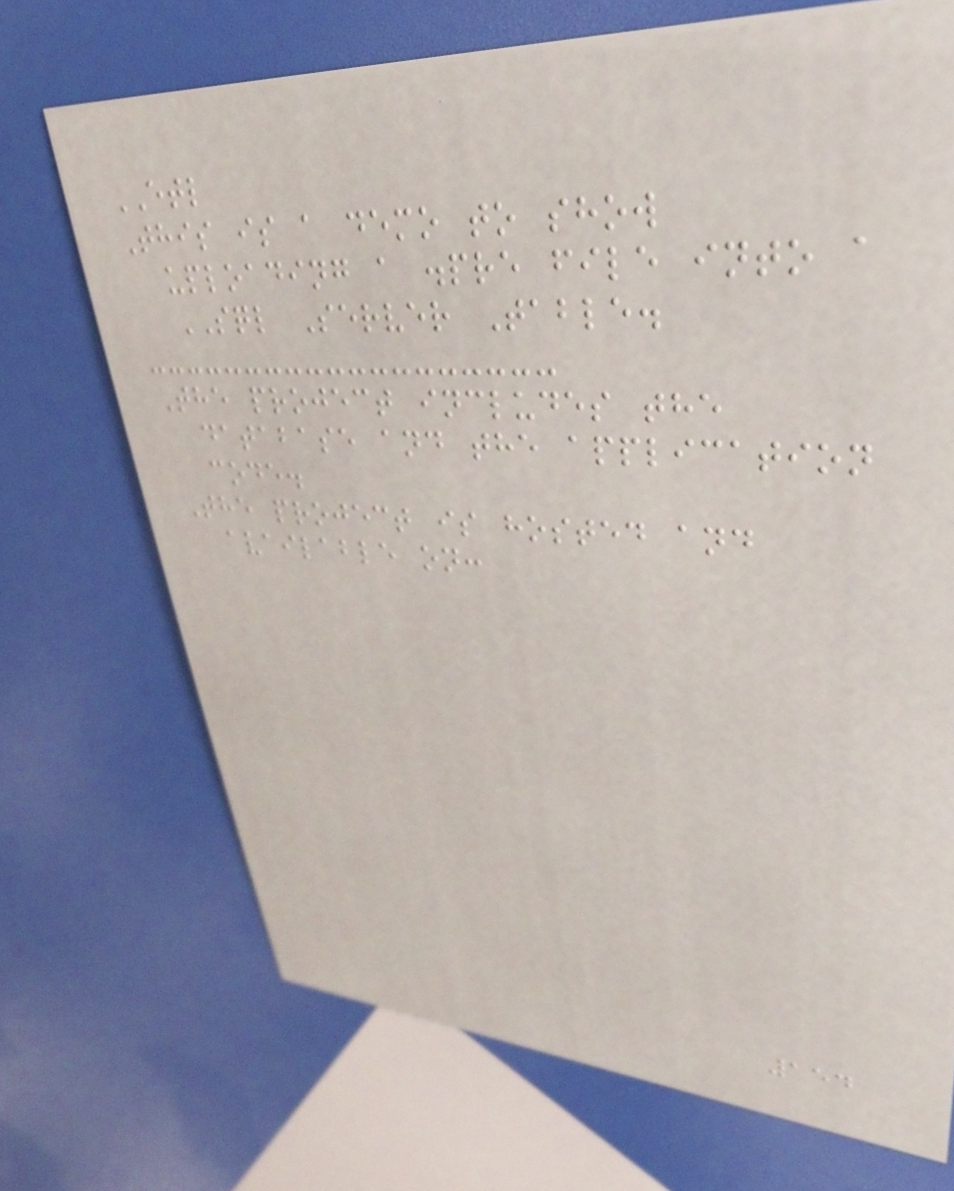ETL
This is a demo to show
uploading a .pre file into a
SQL Server Table.
The project includes the
database and the application
code.
The project is hosted and
available on:
154
